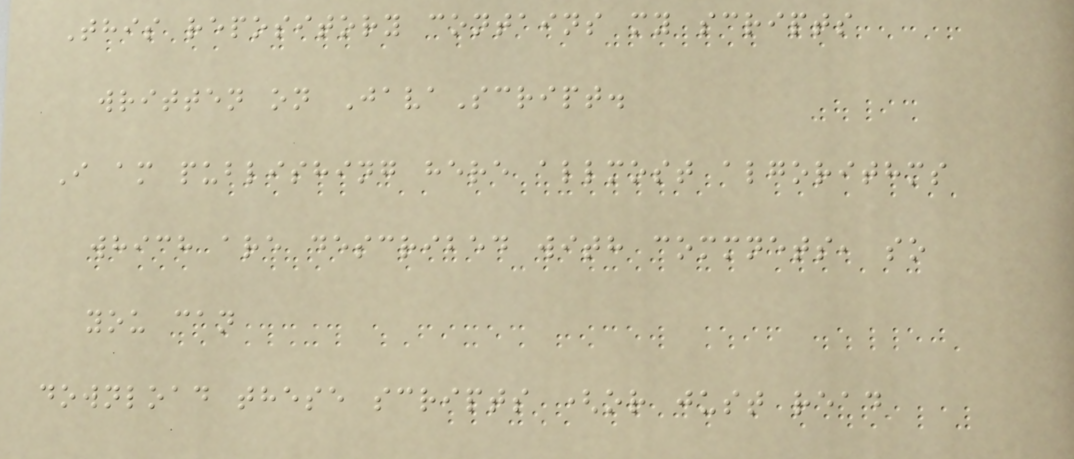This repository contains my scripts
written on JavaScript.
I am publishing here allmost algorithms
which are described with commnets, so
you can
download these scripts (or just read
